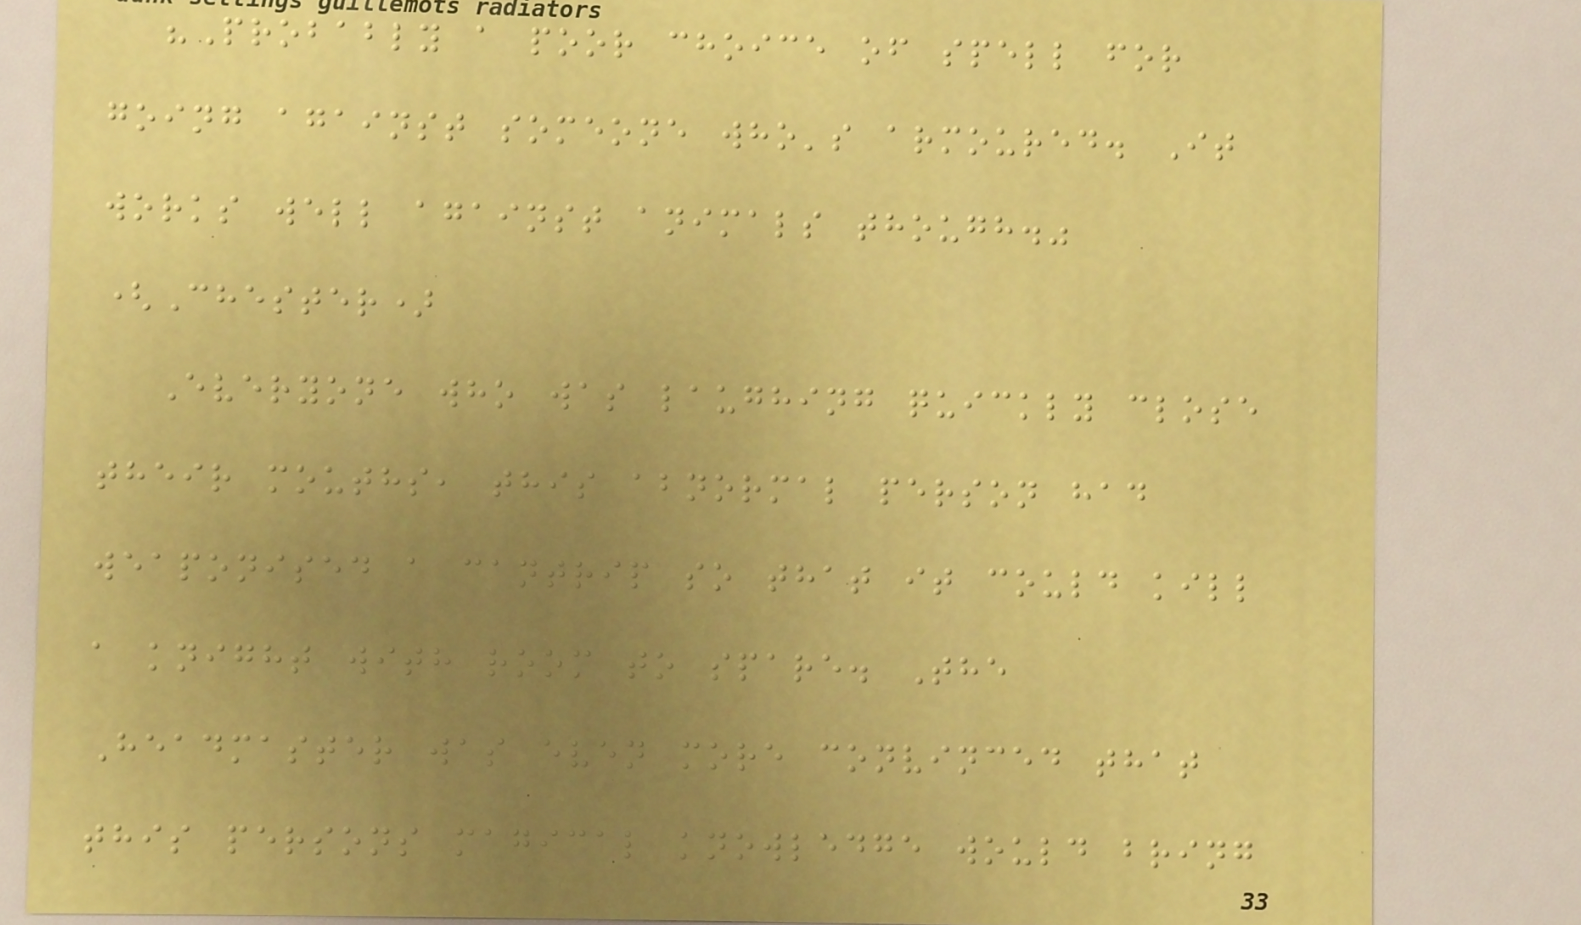"Probably a poor choice of spell for
going against someone who's armoured. It
works well against animals though."
(Chester)
Everyone who was laughing quickly close
their mouths, this abnormal person had
weaponised a cantrip so that it could kill
a knight with room to spare. The
Headmaster was even more convinced that
this persons magical knowledge would bring
